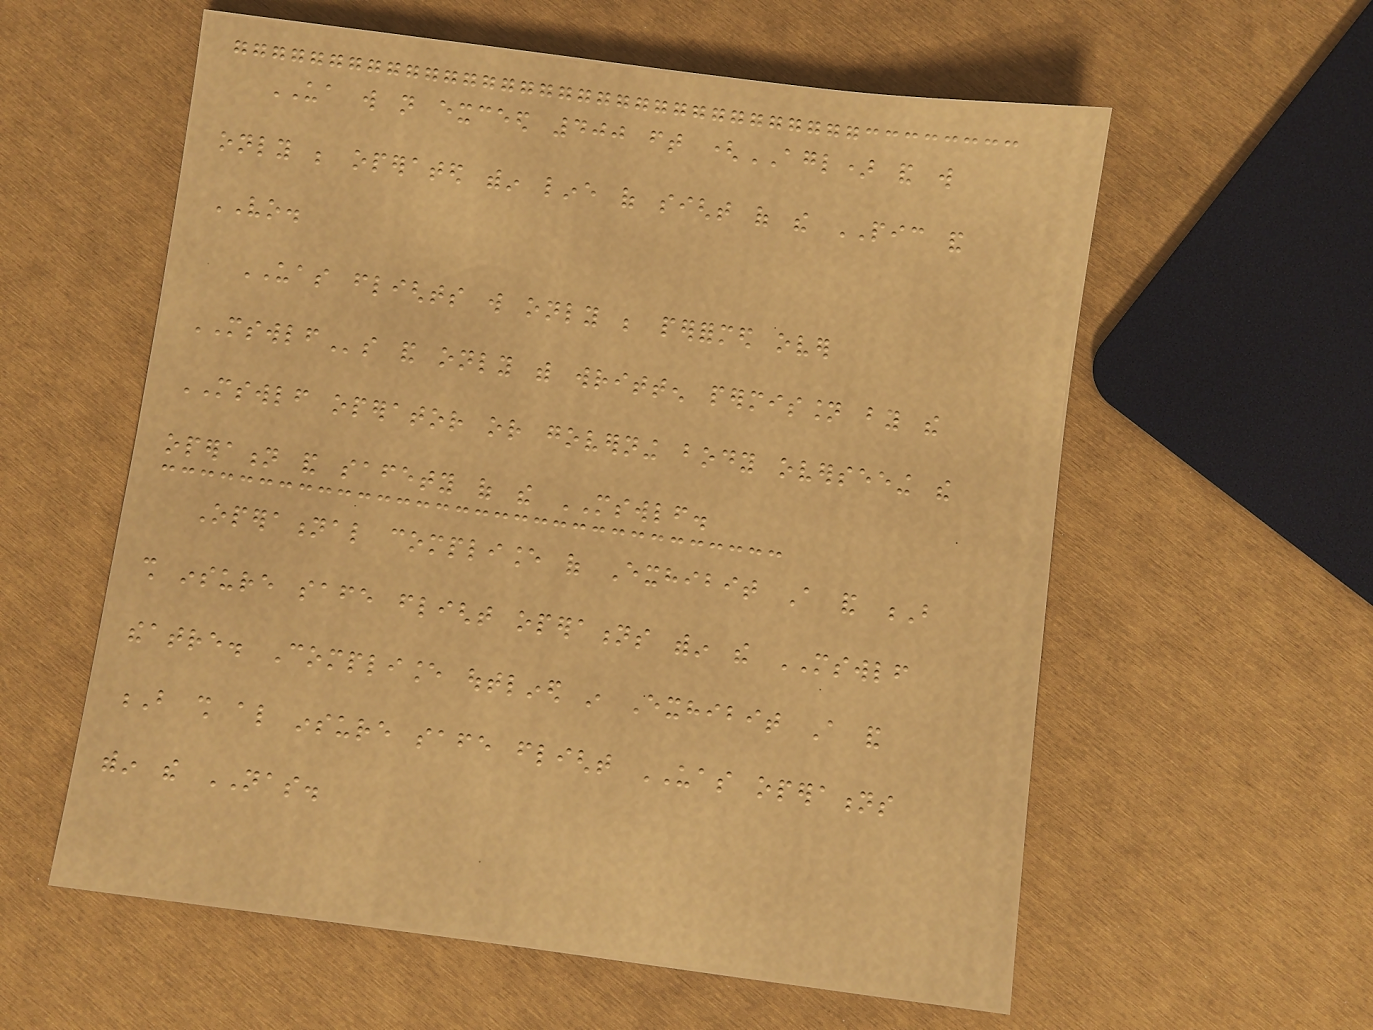UA will not exceed 400 ft (AGL) and will
only be operated within line of sight of the PIC and
VO.
UAS flights will only be performed over
MSWLFs and only with written permission by the
MSWLF operator or governing body overseeing the
operation and safety of the MSWLF.
Operational compliance of Exhibit A and B
shall insure safe flight operations within the MSWLF
theatre. Compliance outlined in Exhibit A and
B shall also insure safe flight UAS operations
within the NAS.
